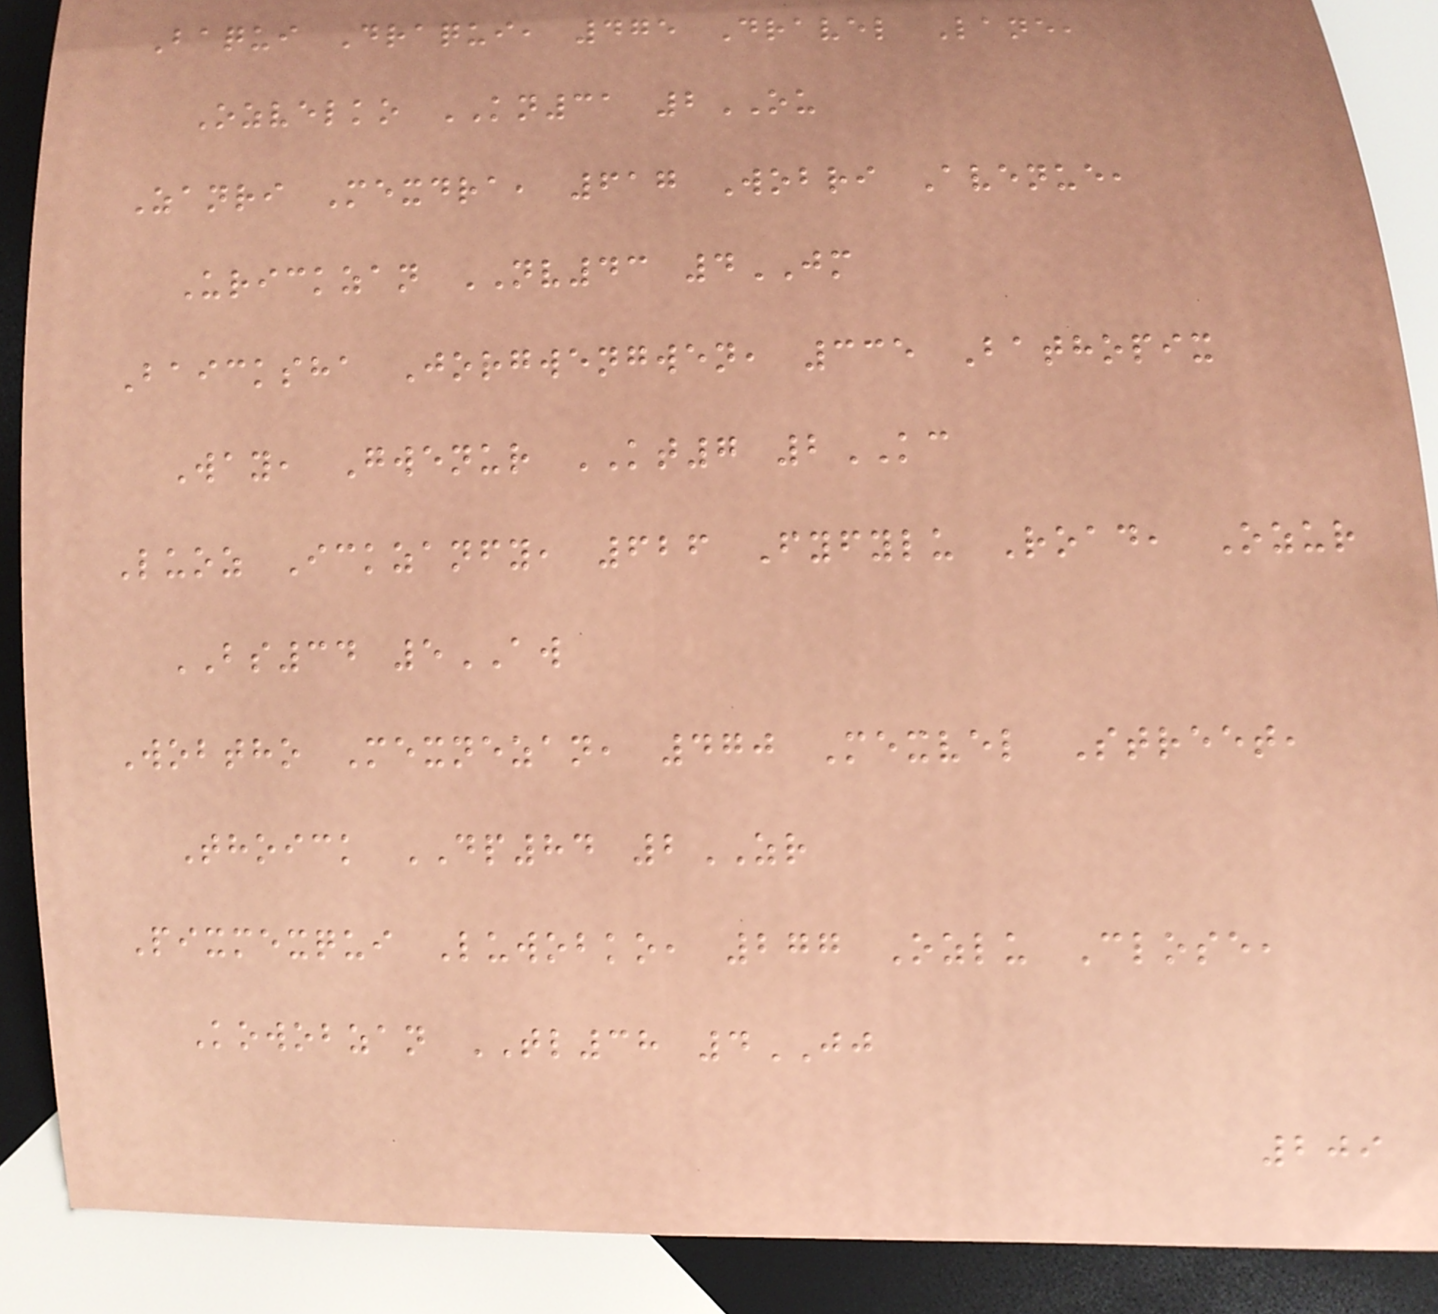Baqui Draqui, 475 Dravel Lane,
Ozvelko KN31 2OU
Zanri Mexdra, 617 Wobri Avenue,
Urickzan NV43 4JM
Baicksha Jorgwengwen, 335 Bathopix
Way, Gwenur KT7 2KC
Luoz Ickzanfy, 626 Fyfylu Road, Ozur
BS34 5AW
Wobtho Mexnezan, 470 Mexvel Street,
Thoick DP84 2ZR
Pixmexqui Luwobko, 277 Ozlu Close,
Kowobzan TL38 4JJ
209
